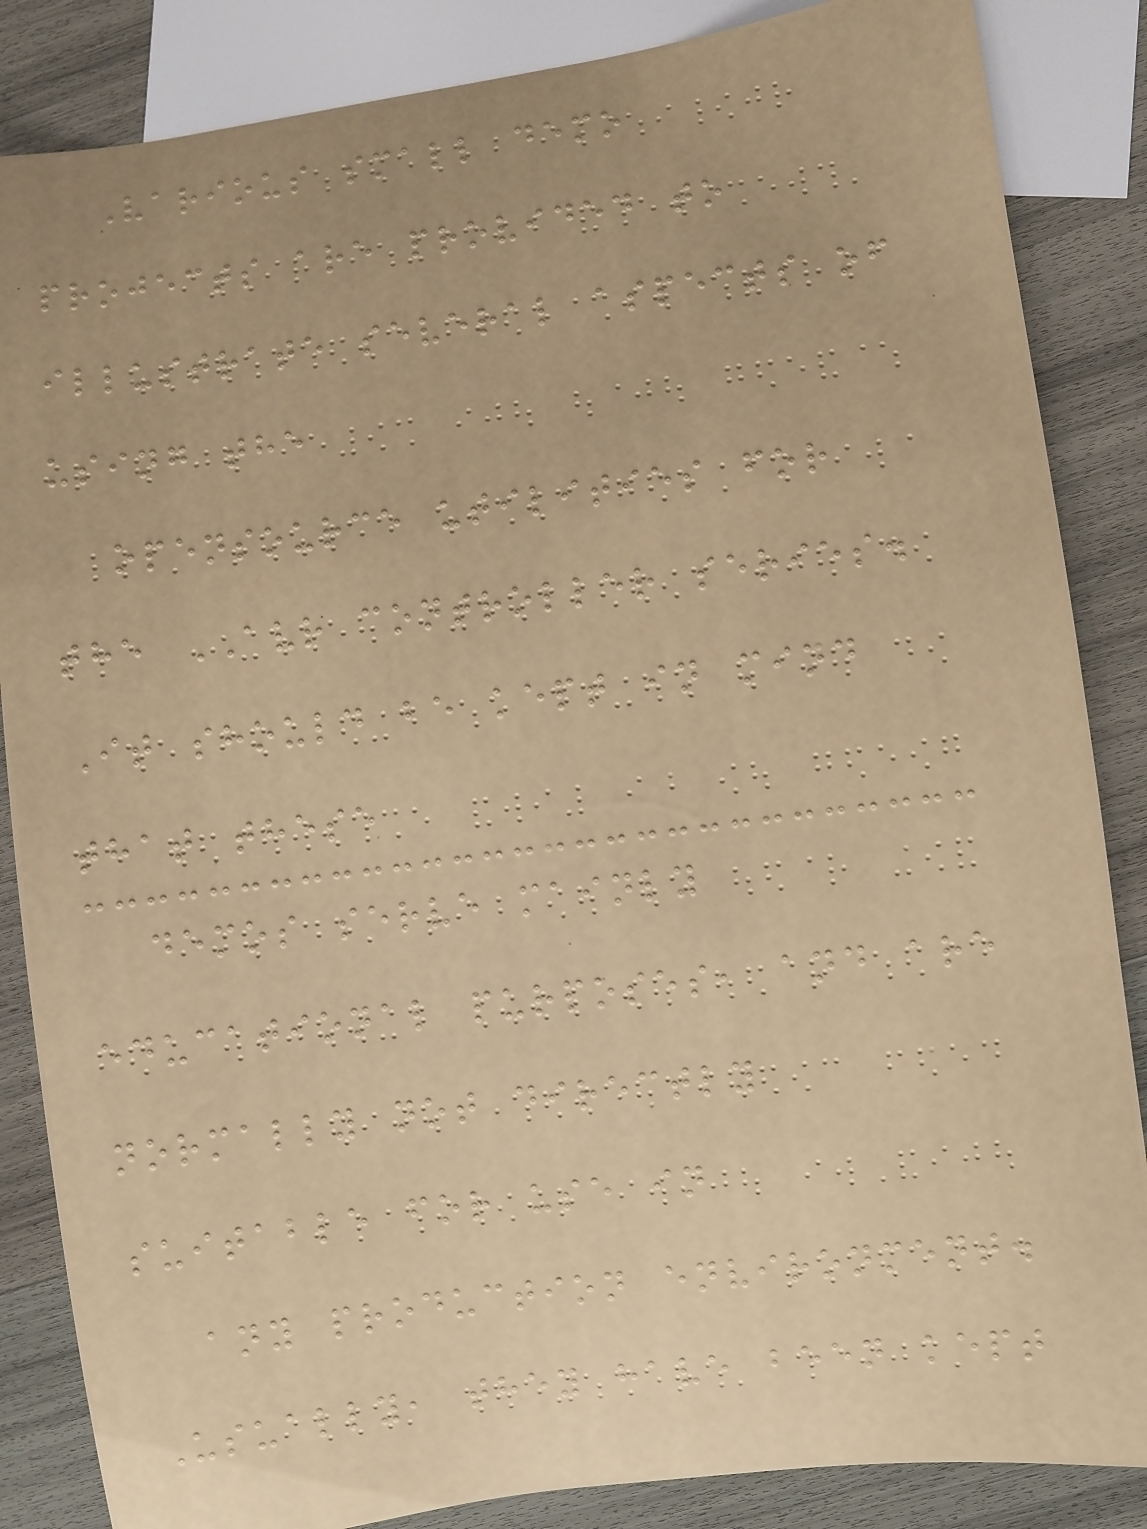Various small demo
projects are provided to
illustrate several aspects of
using the
opensource utilities for
the AVR controller series.
It should be kept in mind
that these
demos serve mainly
educational purposes, and are
normally not directly
suitable for use in
any production environment.
Usually, they have been kept
